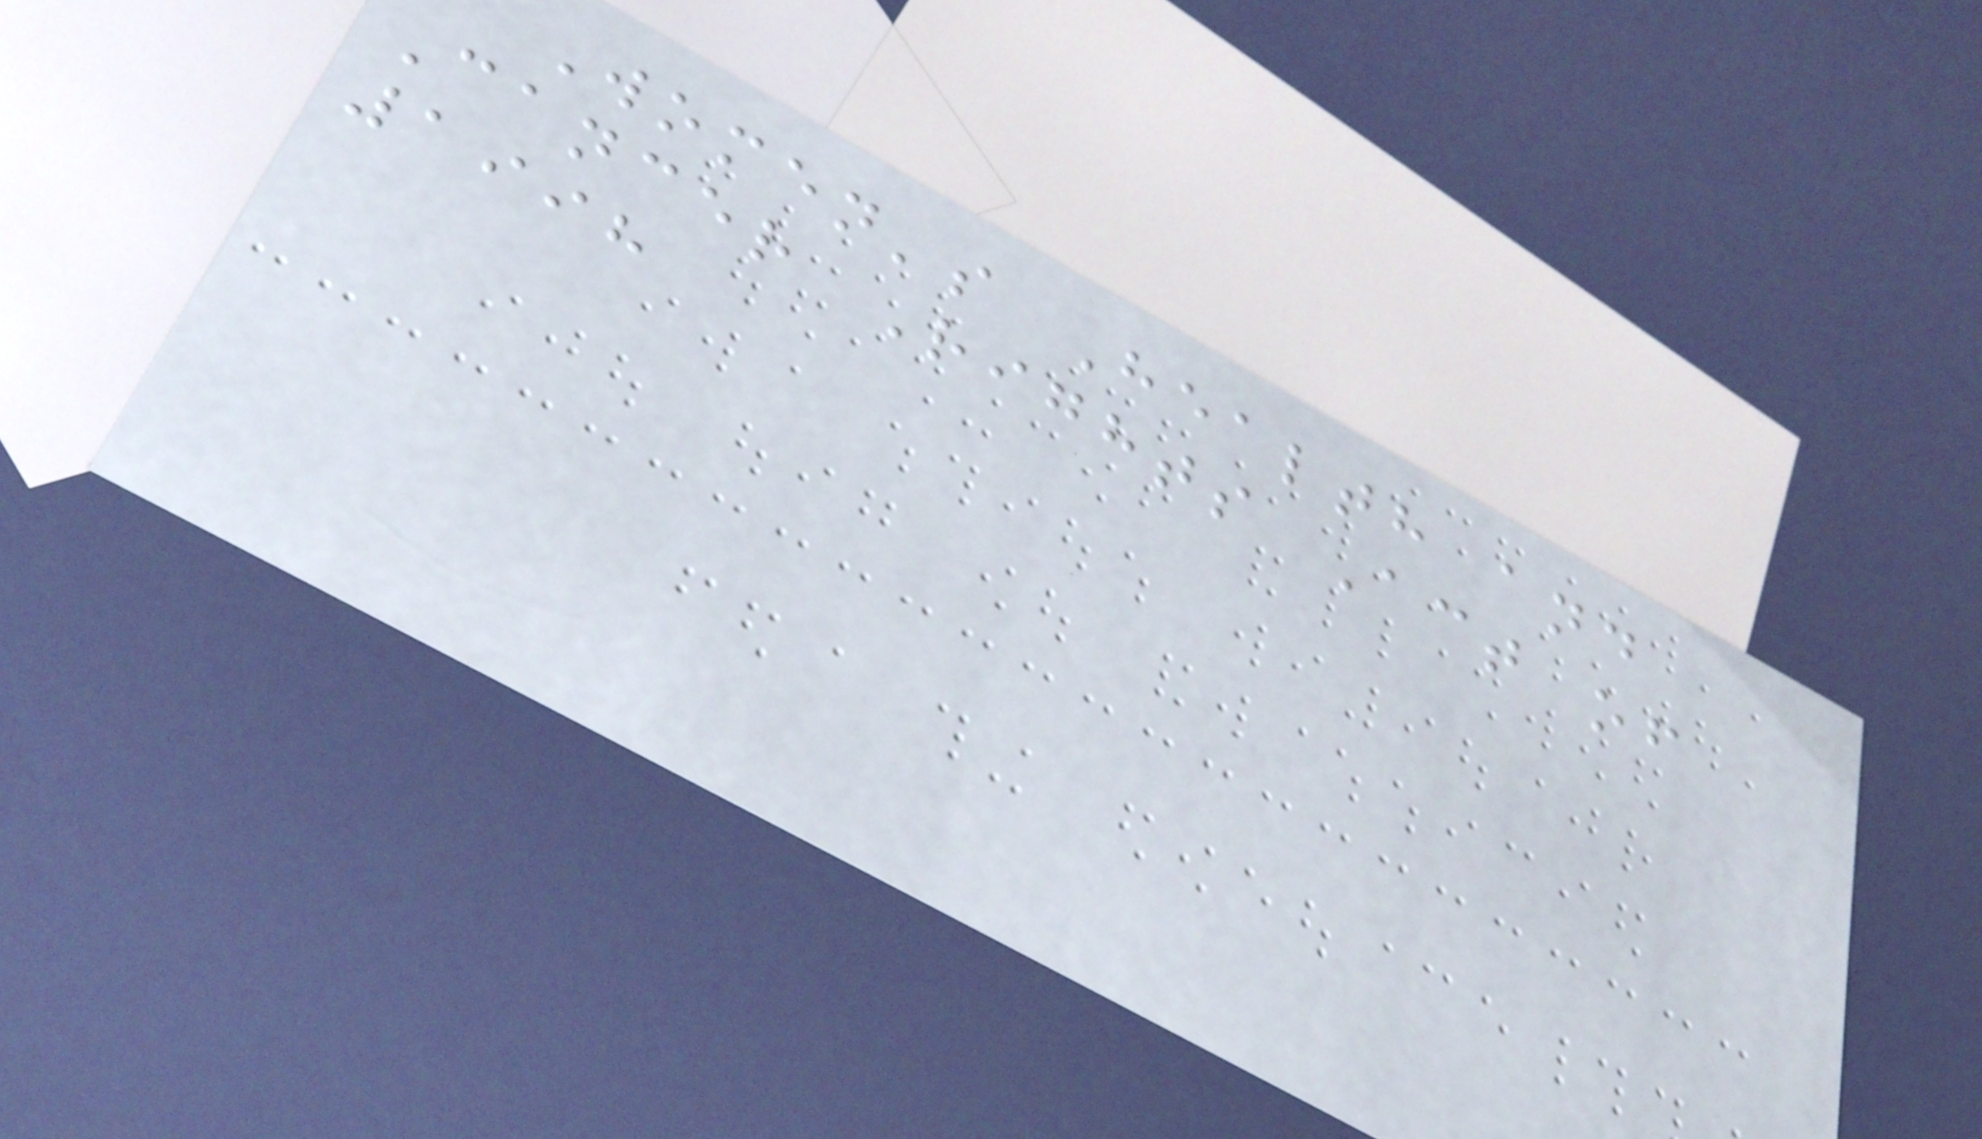Women's Health and
Cancer Rights Act of
1998
